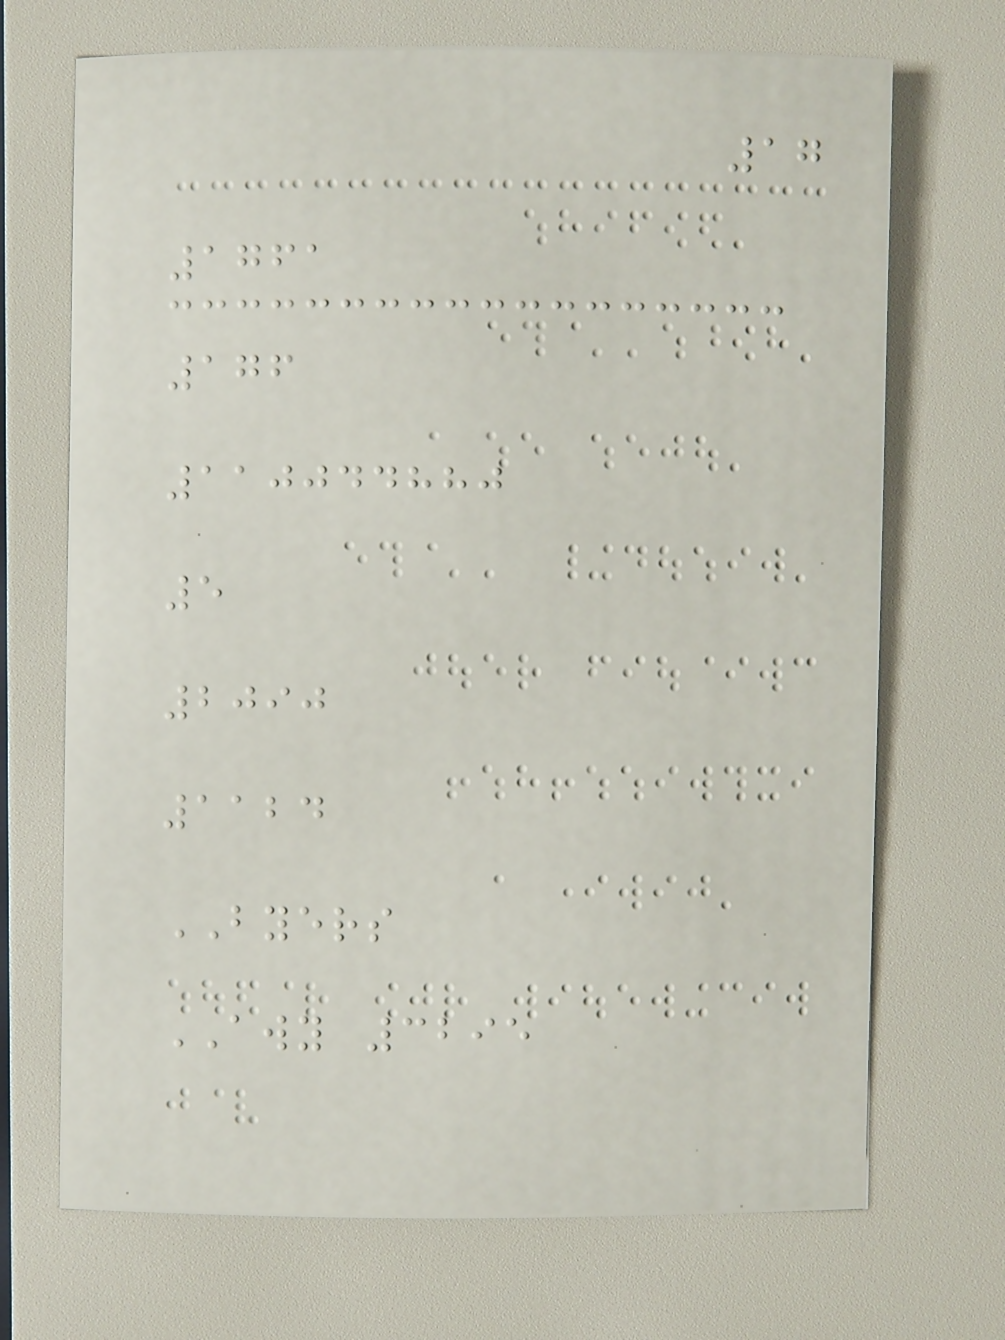17
1761
176
110044880
5
2090
1124
BYERS
AWY 3295
